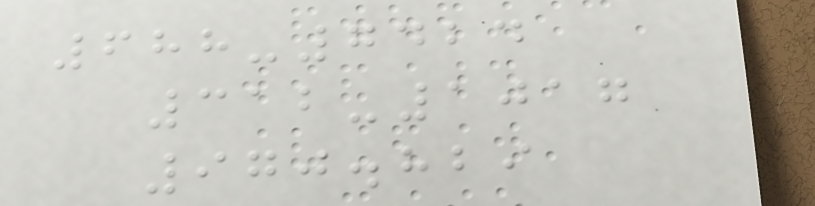688-7424
312-1017
970.829
